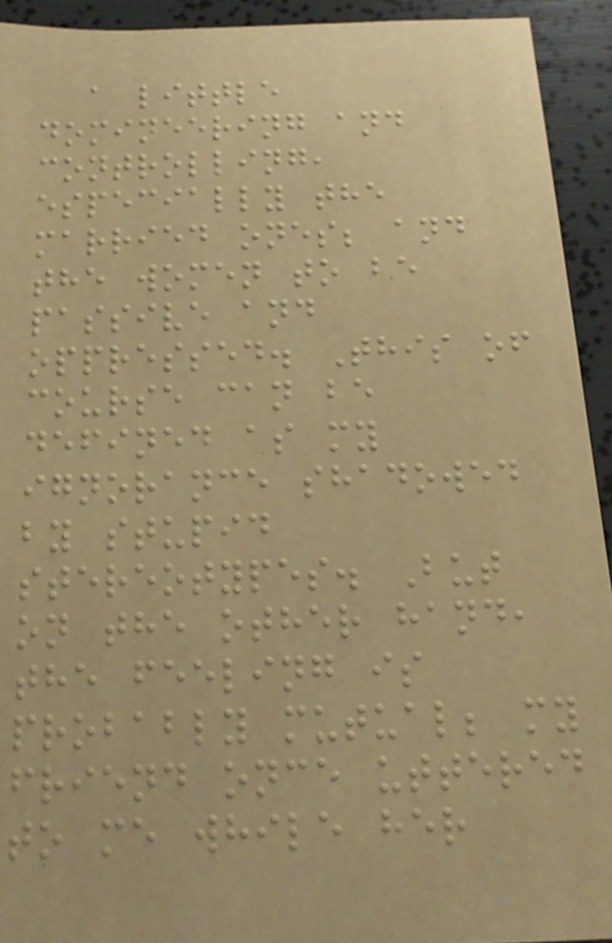a little
domineering and
controlling,
especially the
married ones; and
the women to be
passive and
oppressed. This of
course can be
defined as my
ignorance shadowed
by stupid
stereotypes. But
on the other hand,
the feeling is
probably mutual; my
friend once uttered
to me while her
